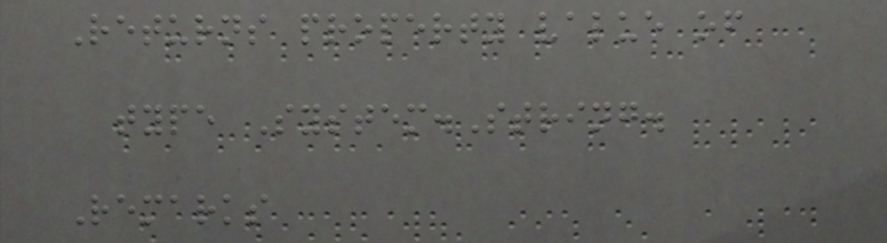Returns property value of
type System.String.
Remarks
